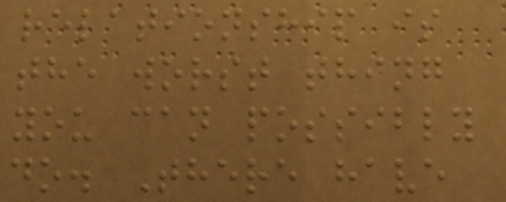relationship is
the worst thing
you can possibly
do. There have
